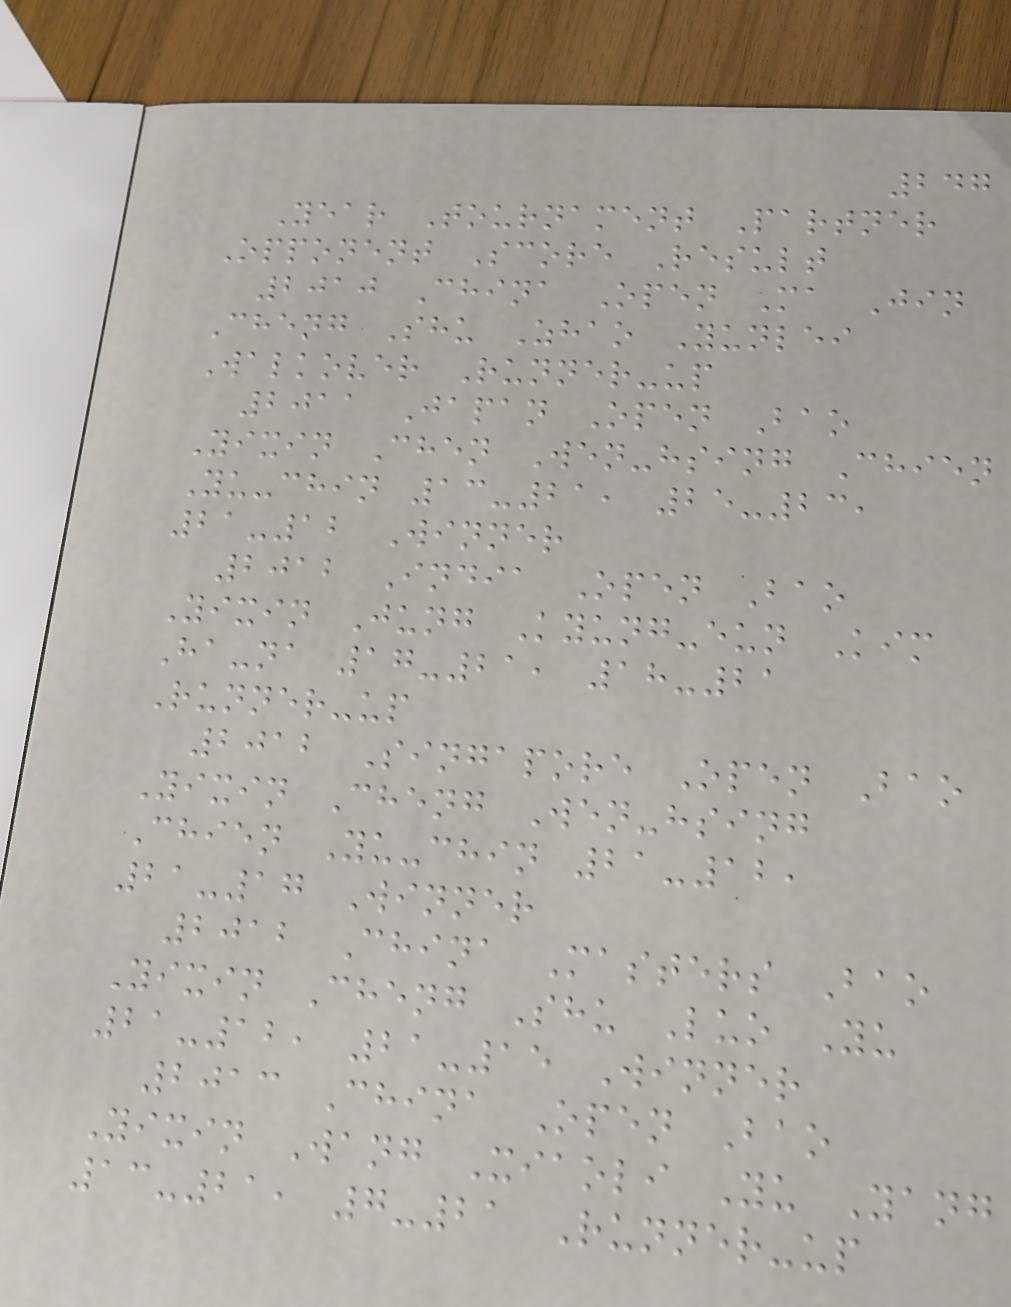247
Year Tournament Partner
Opponent Score Result
2010 China Open Ma Jin
Cheng Shu Zhao Yunlei
Walkover Runner-up
2011 Japan Open Bao
Yixin Chen Wen-hsing Chien
Yu-chin 13-21, 25-23,
21-12 Winner
2012 India Open Bao
Yixin Jung Kyung-eun Kim
Ha-na 17-21, 18-21
Runner-up
2012 Singapore Open Bao
Yixin Cheng Wen-hsing
Chien Yu-chin 21-12,
21-17 Winner
2012 China Masters Bao
Yixin Cheng Shu Luo Yu
21-12, 21-15 Winner
2013 China Open Bao
Yixin Wang Xiaoli Yu Yang
13-21, 7-21 Runner-up
